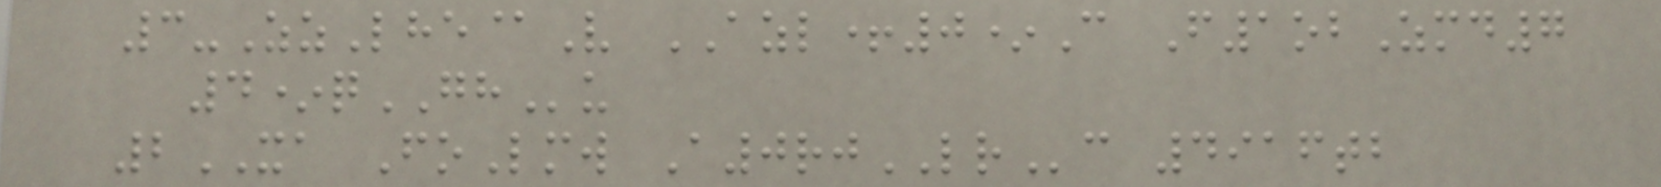3-ZzLhe@V AZL+0*C F1obZmd7
4*qGHu
2XA FoLmw A0rjLRc 4916tb
